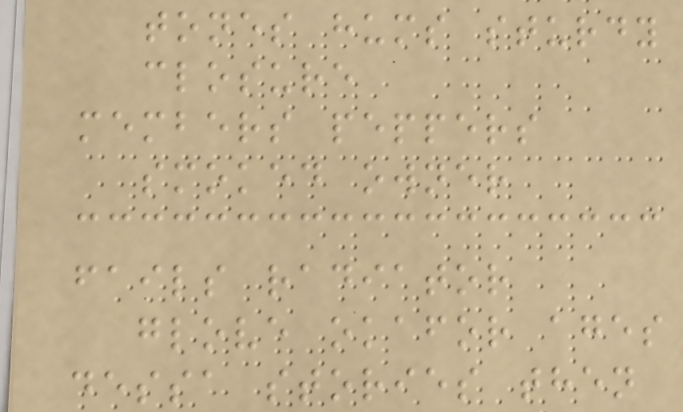tones hums sturdy
closure
members peppers
smoked owner
fails radiator
glove okafor ages
dessa stories then
